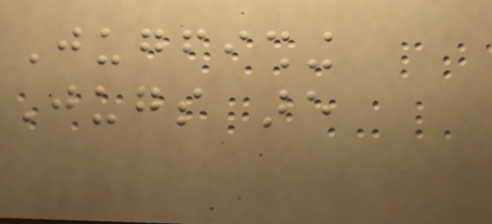Jugfishing
Jugs are
